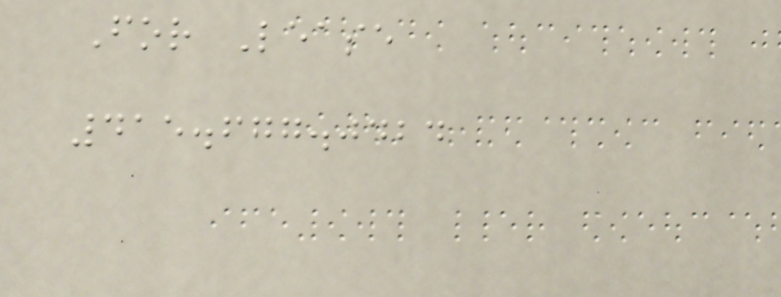For Lease
415.677.0424
